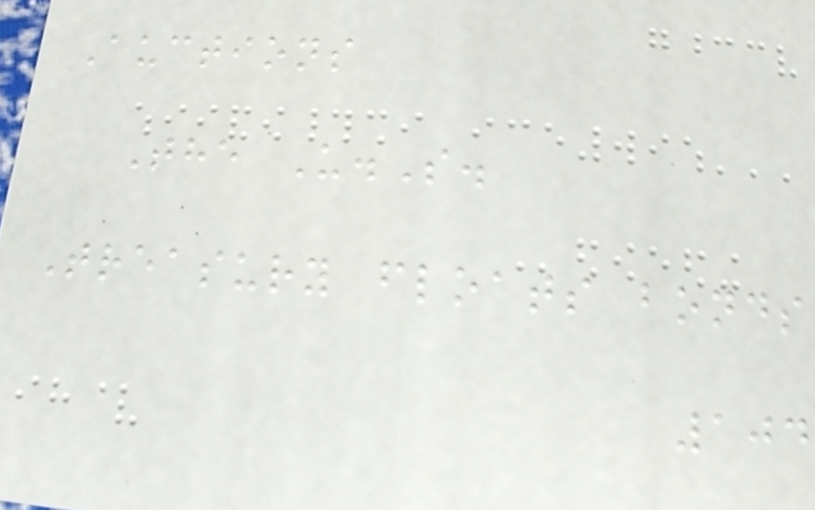Auctions
The U.S.
Treasury floats bonds
104
